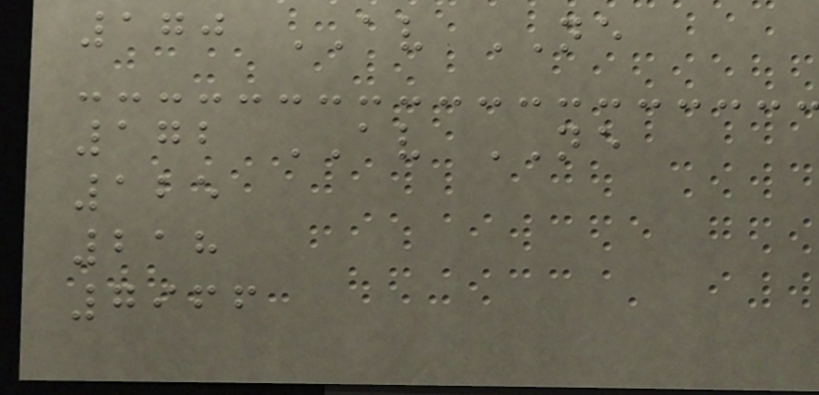170 AV NE
172 AV NE
125
218
7966
